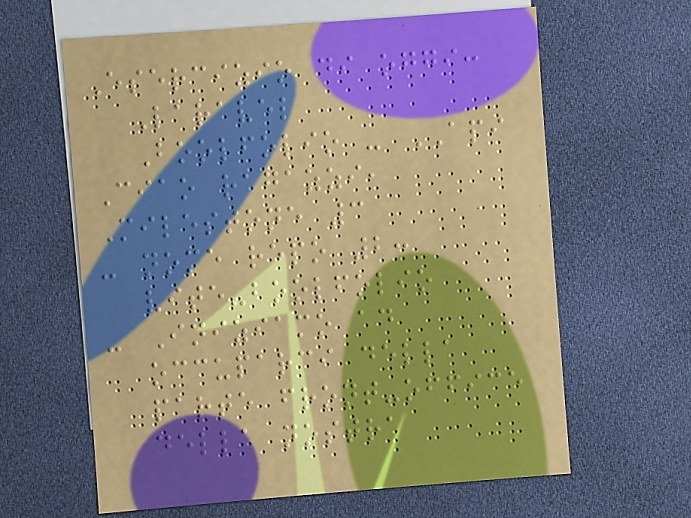Esercizio di oggi:
Laravel
Boolfolio - API
Ciao ragazzi,
Milestone 3
- nome repo 2:
vite-boolfolio
- Iniziamo ad
occuparci della
parte front-office
della nostra
